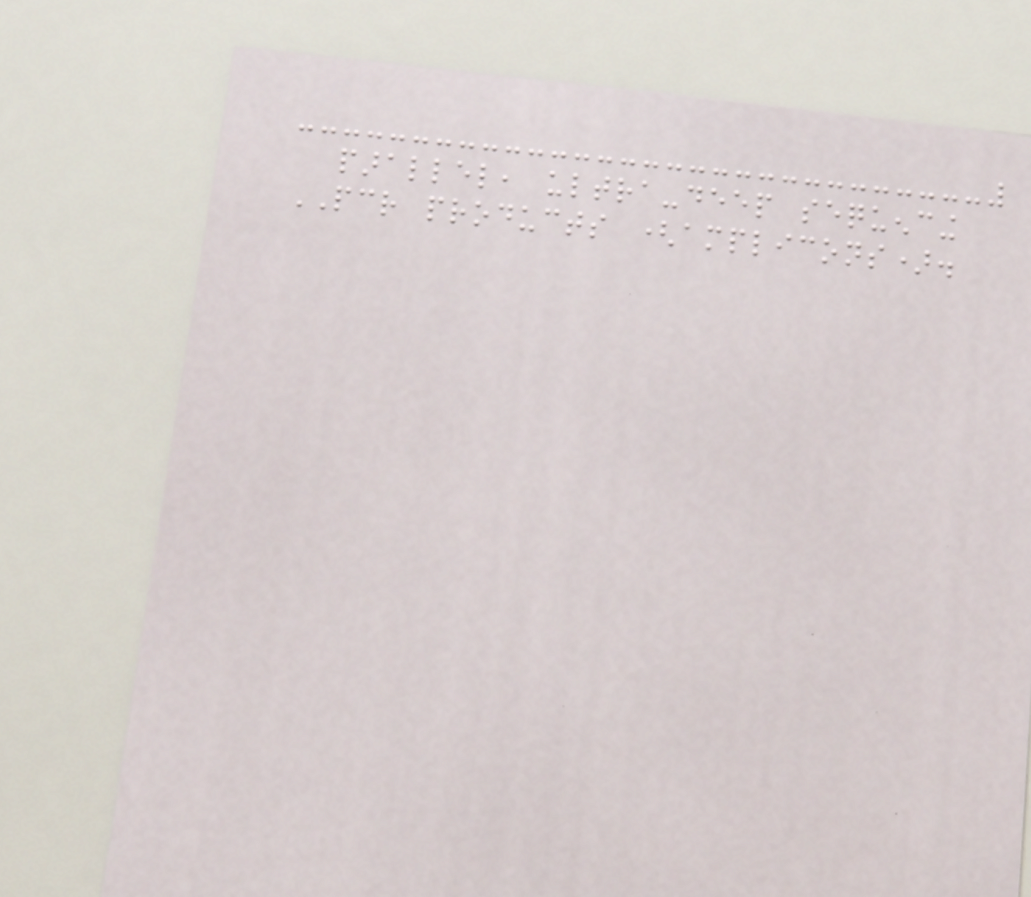parallel, ultra-deep sequencing
PCR products (amplicons).
